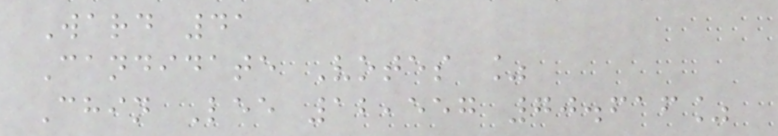Ward 41
Candidate Votes %
Chin Lee 12,557 70.616%
